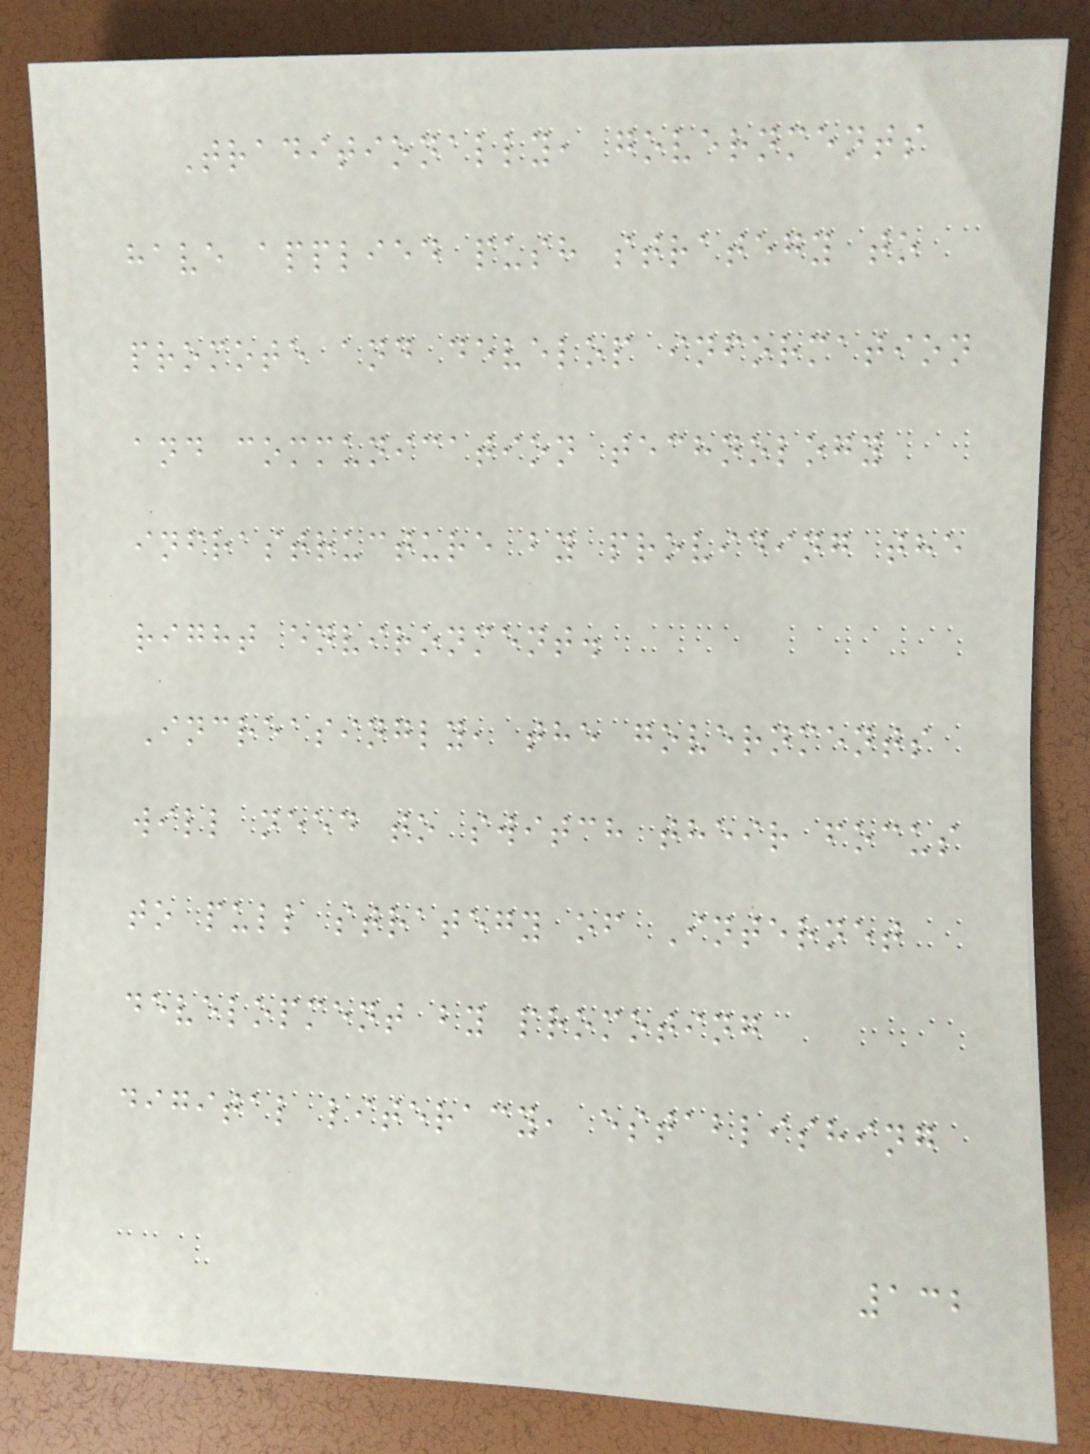Traditionally, governments
have applied push strategy to
promote and develop information
and communication technology
infrastructure by providing the
right environment.
Increasingly, the governments
will need to switch their focus
to pull strategy of Internet
development by promoting
digital literacy, establishing
132
